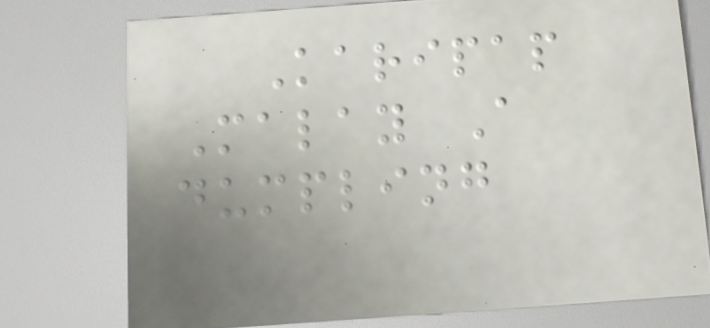Karipap
Malay A
dumpling
